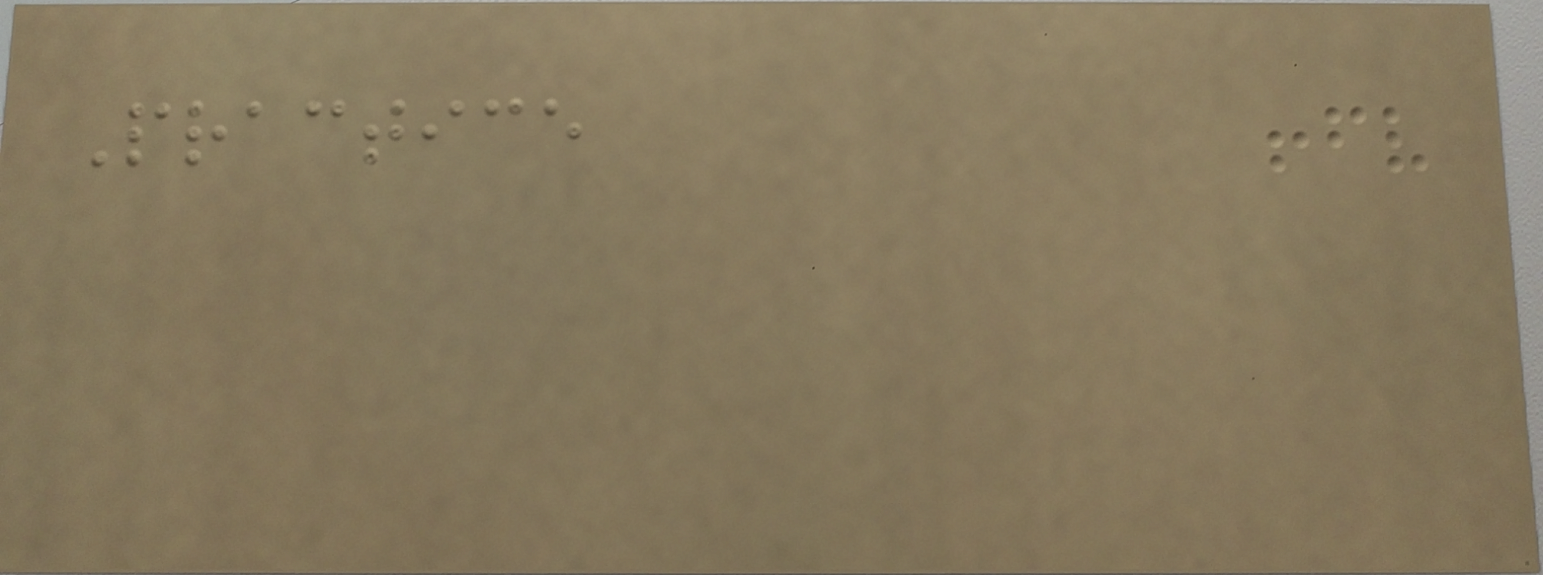Practice
